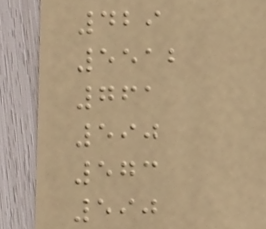429
5512
761
590
573
590
